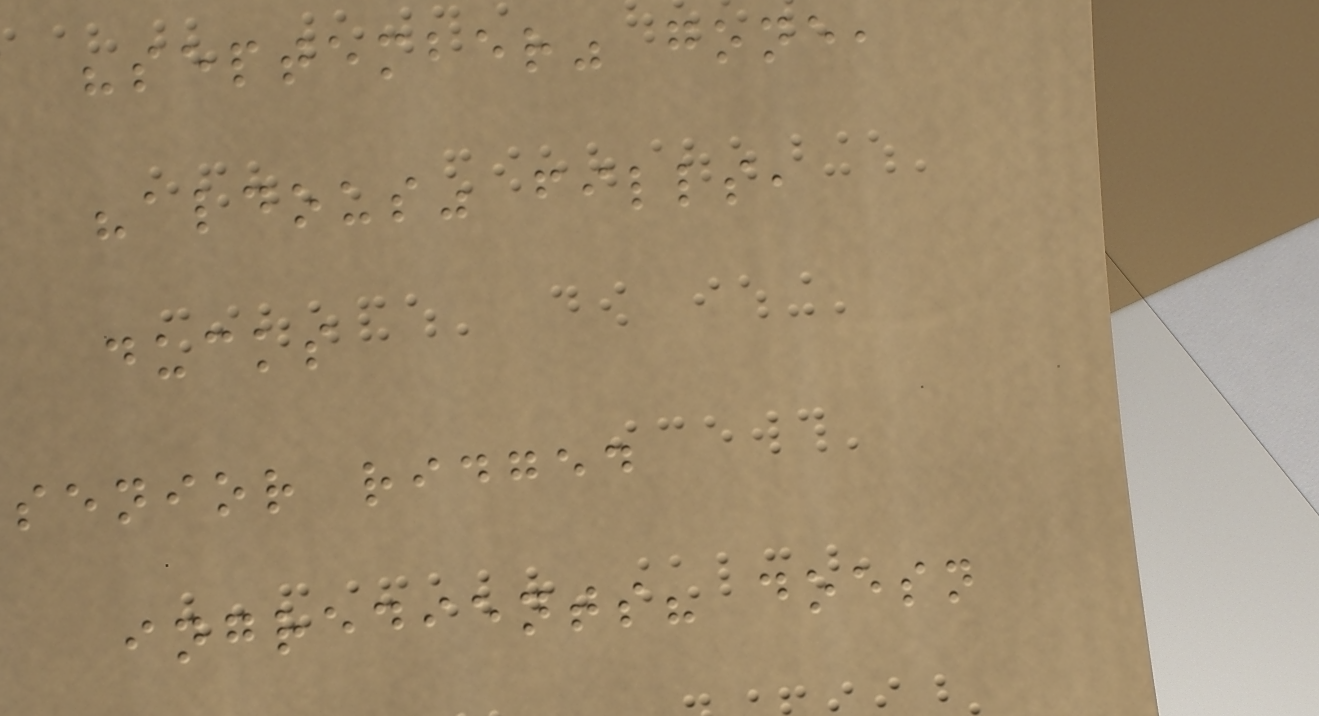"september" gone,
"aldous" fills,
ducks
senior ridged
ingredients? doesn
